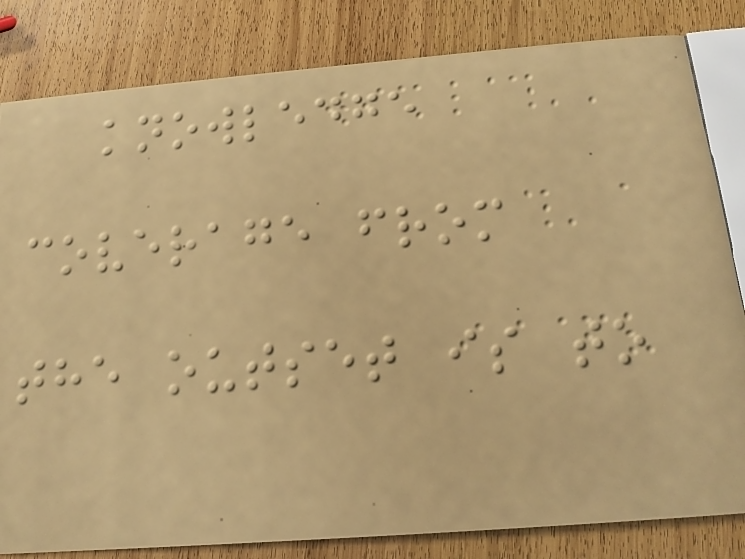knowledge
coverage from
the outset is to
